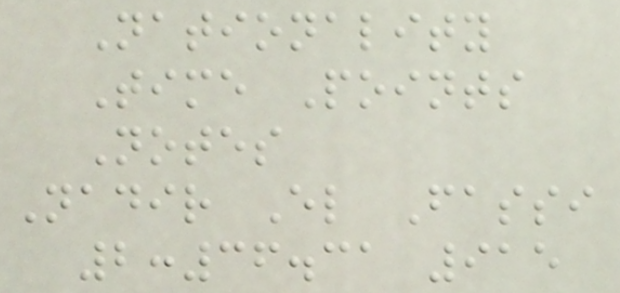Nationality
Time Points
Notes
Nadir El Fassi
2:36.31 915
